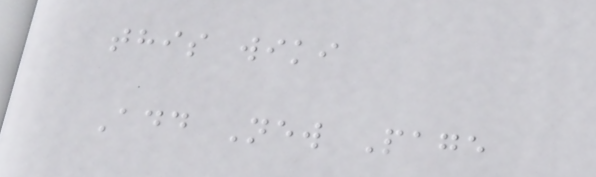this wiki
Add New Page
